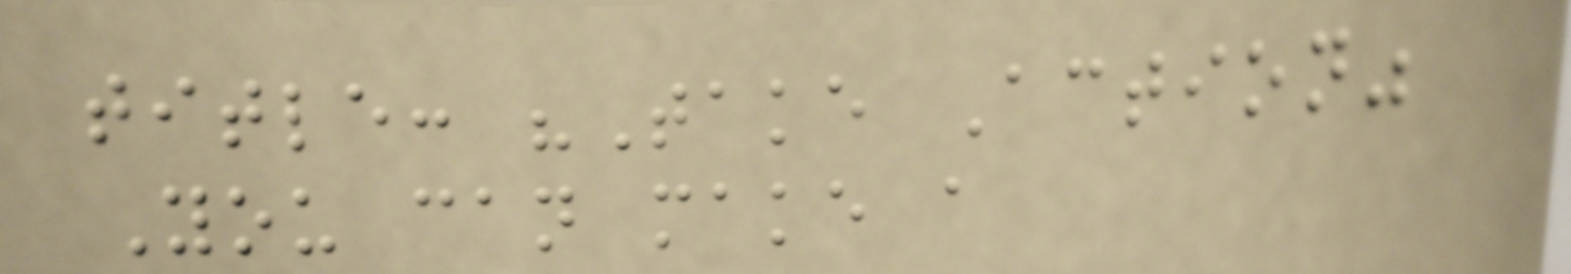title: "Take Action"
You can make a
